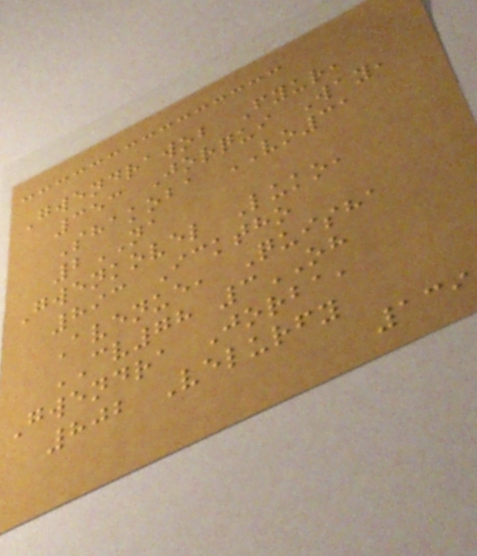Gwendrawob Fyur,
353 Jorqui Way,
Shakoba VO31
2NA
Gwenkovel Luko,
893 Icktho
Avenue, Quisha
CV78 3OH
Gwendra Jorba,
802 Velurfy
139
